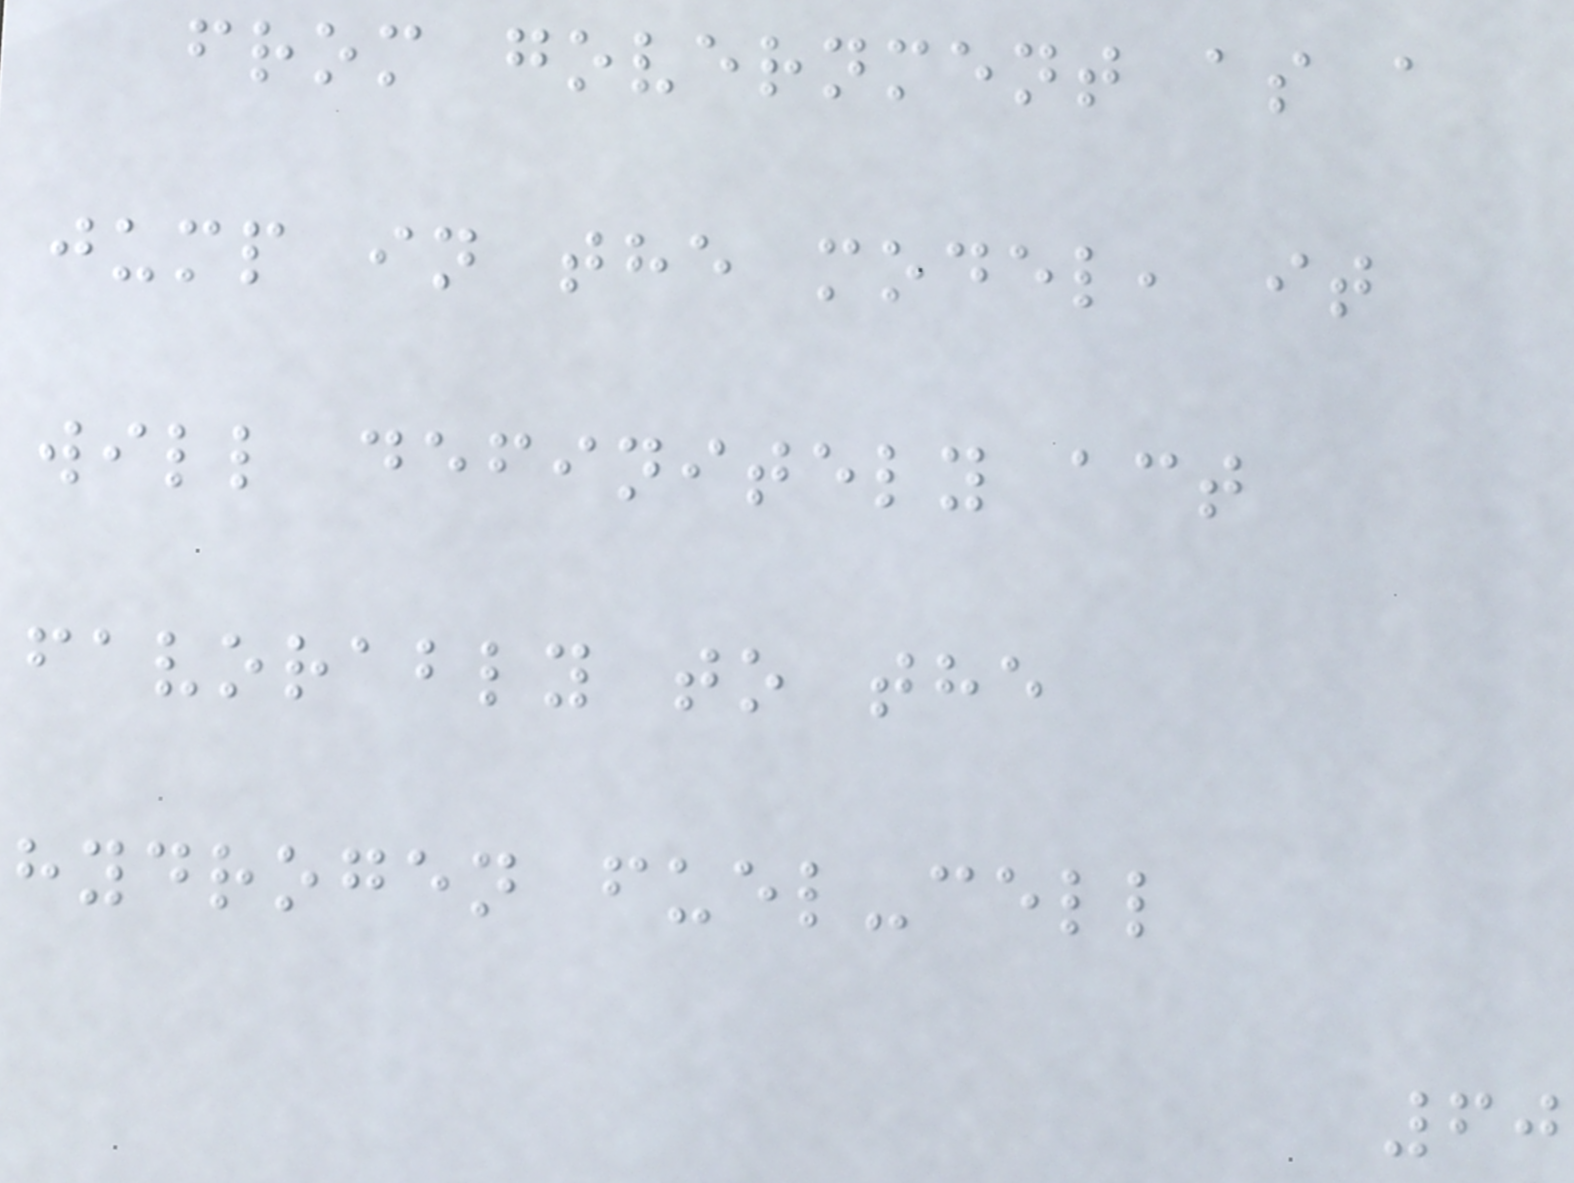from government as a
jump in the model, it
will definitely act
favorably to the
hydrogen fuel-cell
60
